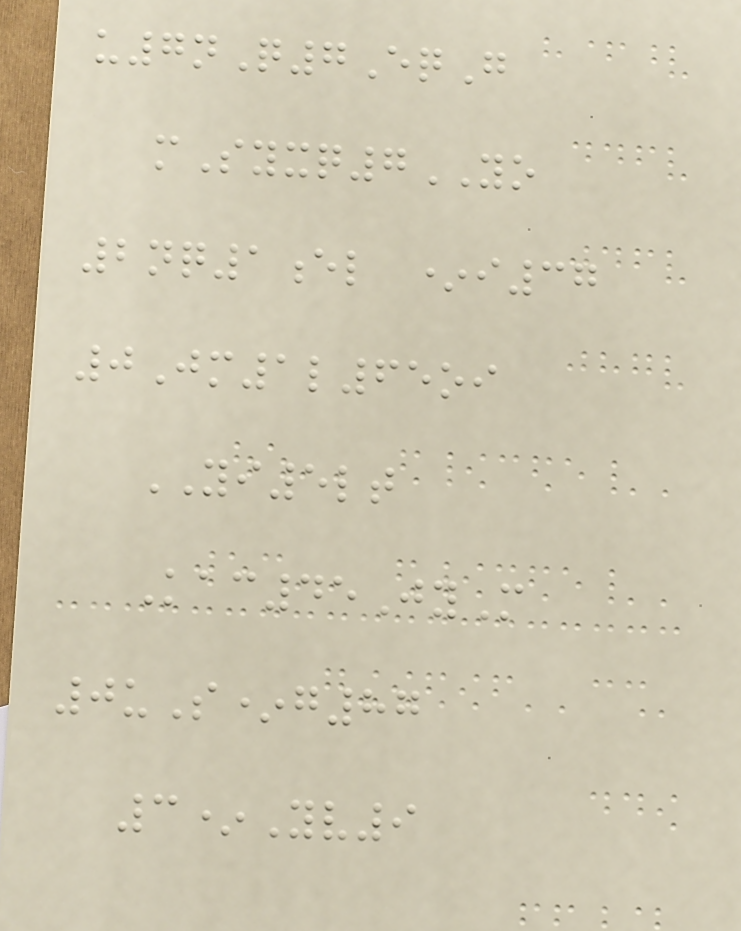u7nQ7EqG
mSyxq7YO
2nq1el *i37
0Jm1l65oi
YI5lt
Kac45JyM
0uS*g87
3*Yv9
